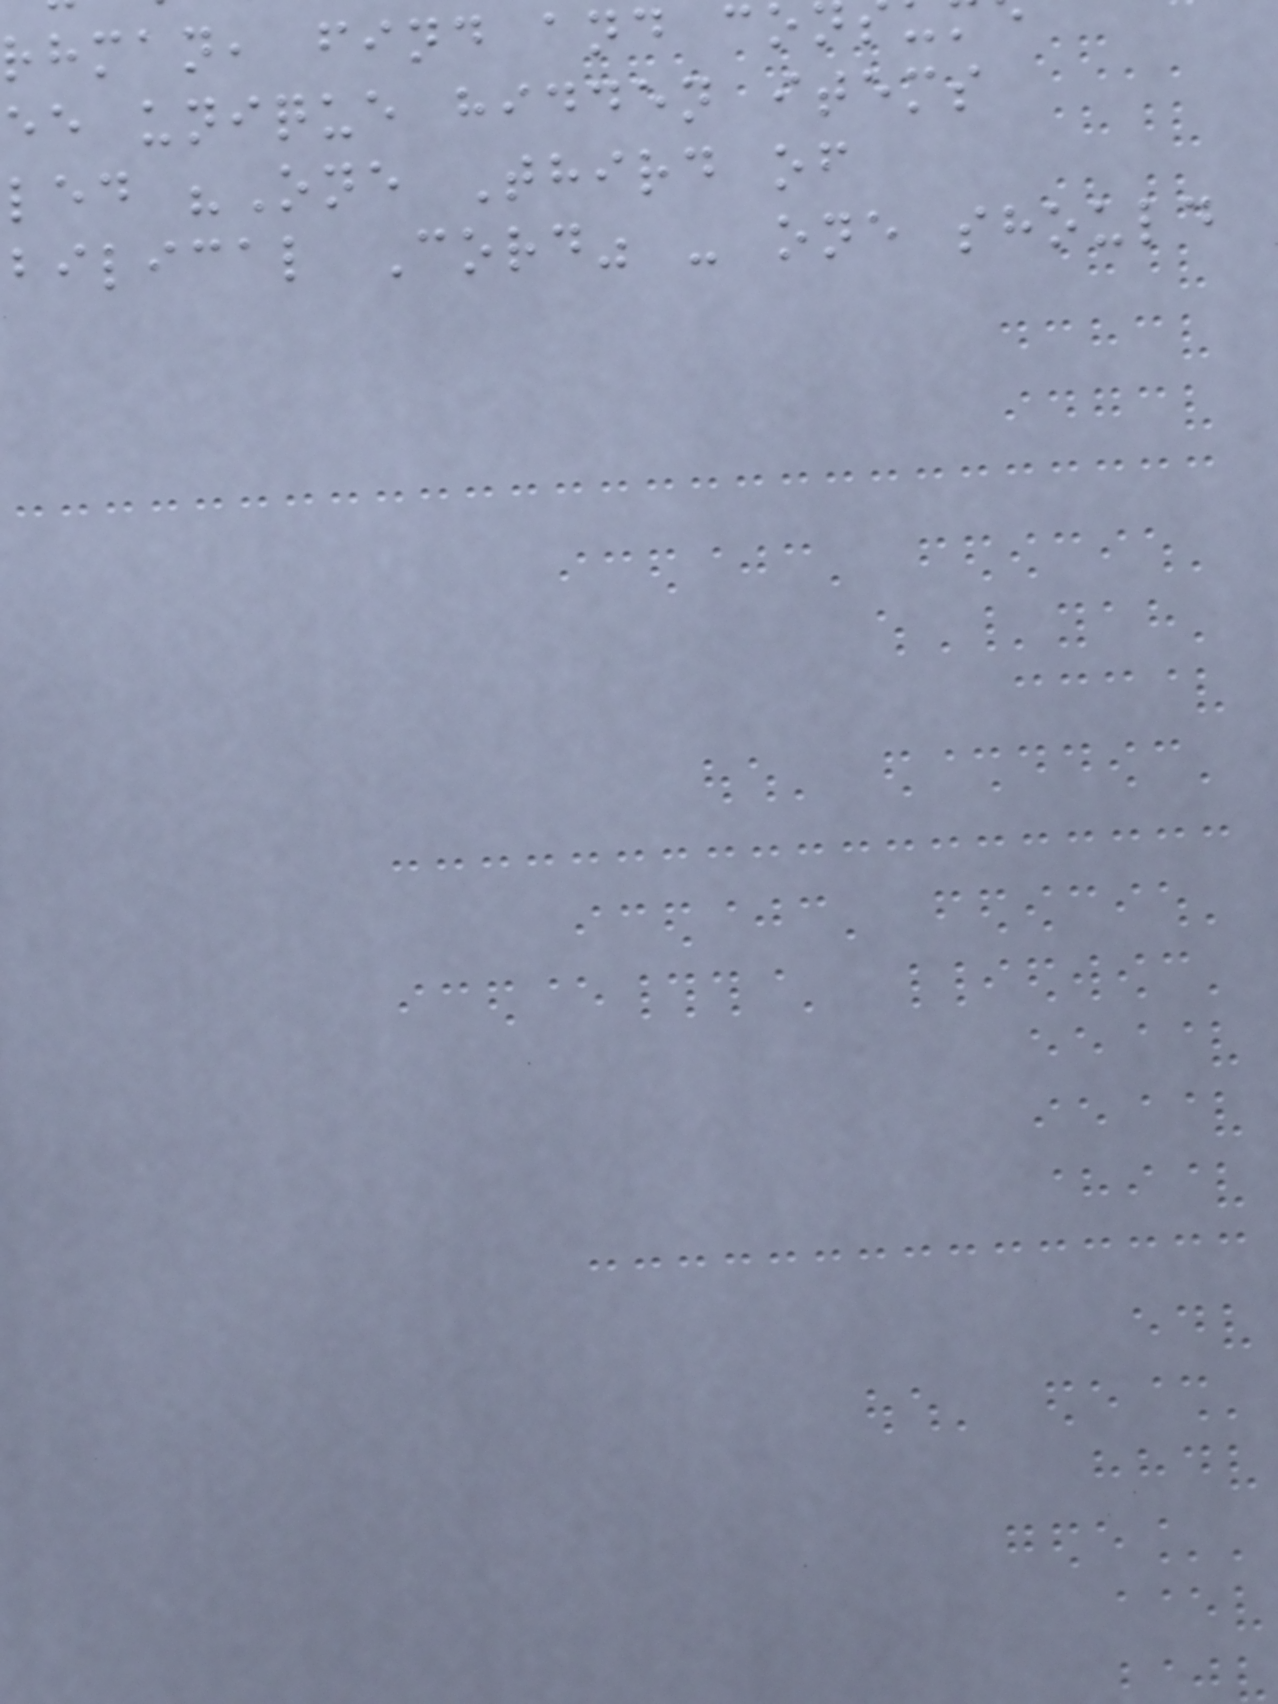rhman, find and co
ee unique hidden items
led "One Third of
bilical Cord" - one should
